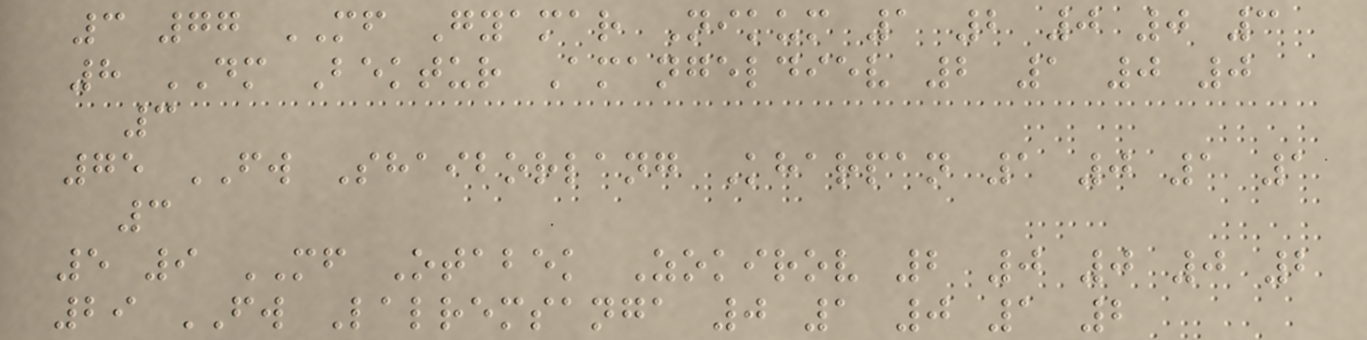3 77 MF Gyamar Nikum 1 2 0 0 3
8 DM Bektur Amangeldiev 2 1 0 0
3
75 FW Shaiborlang Kharpan 1 0 1 1
3
5 9 MF Otabek Zokirov 2 0 0 0 2
29 FW Lalremsanga 0 1 0 1 2
